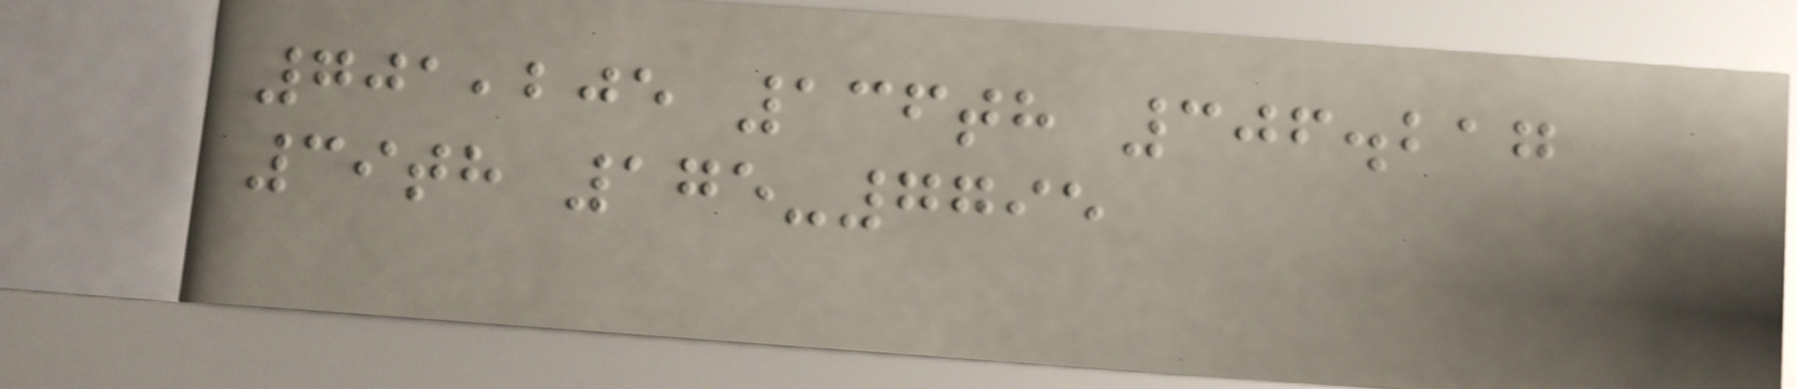701,205 136th 306.217
39th 175-7795
